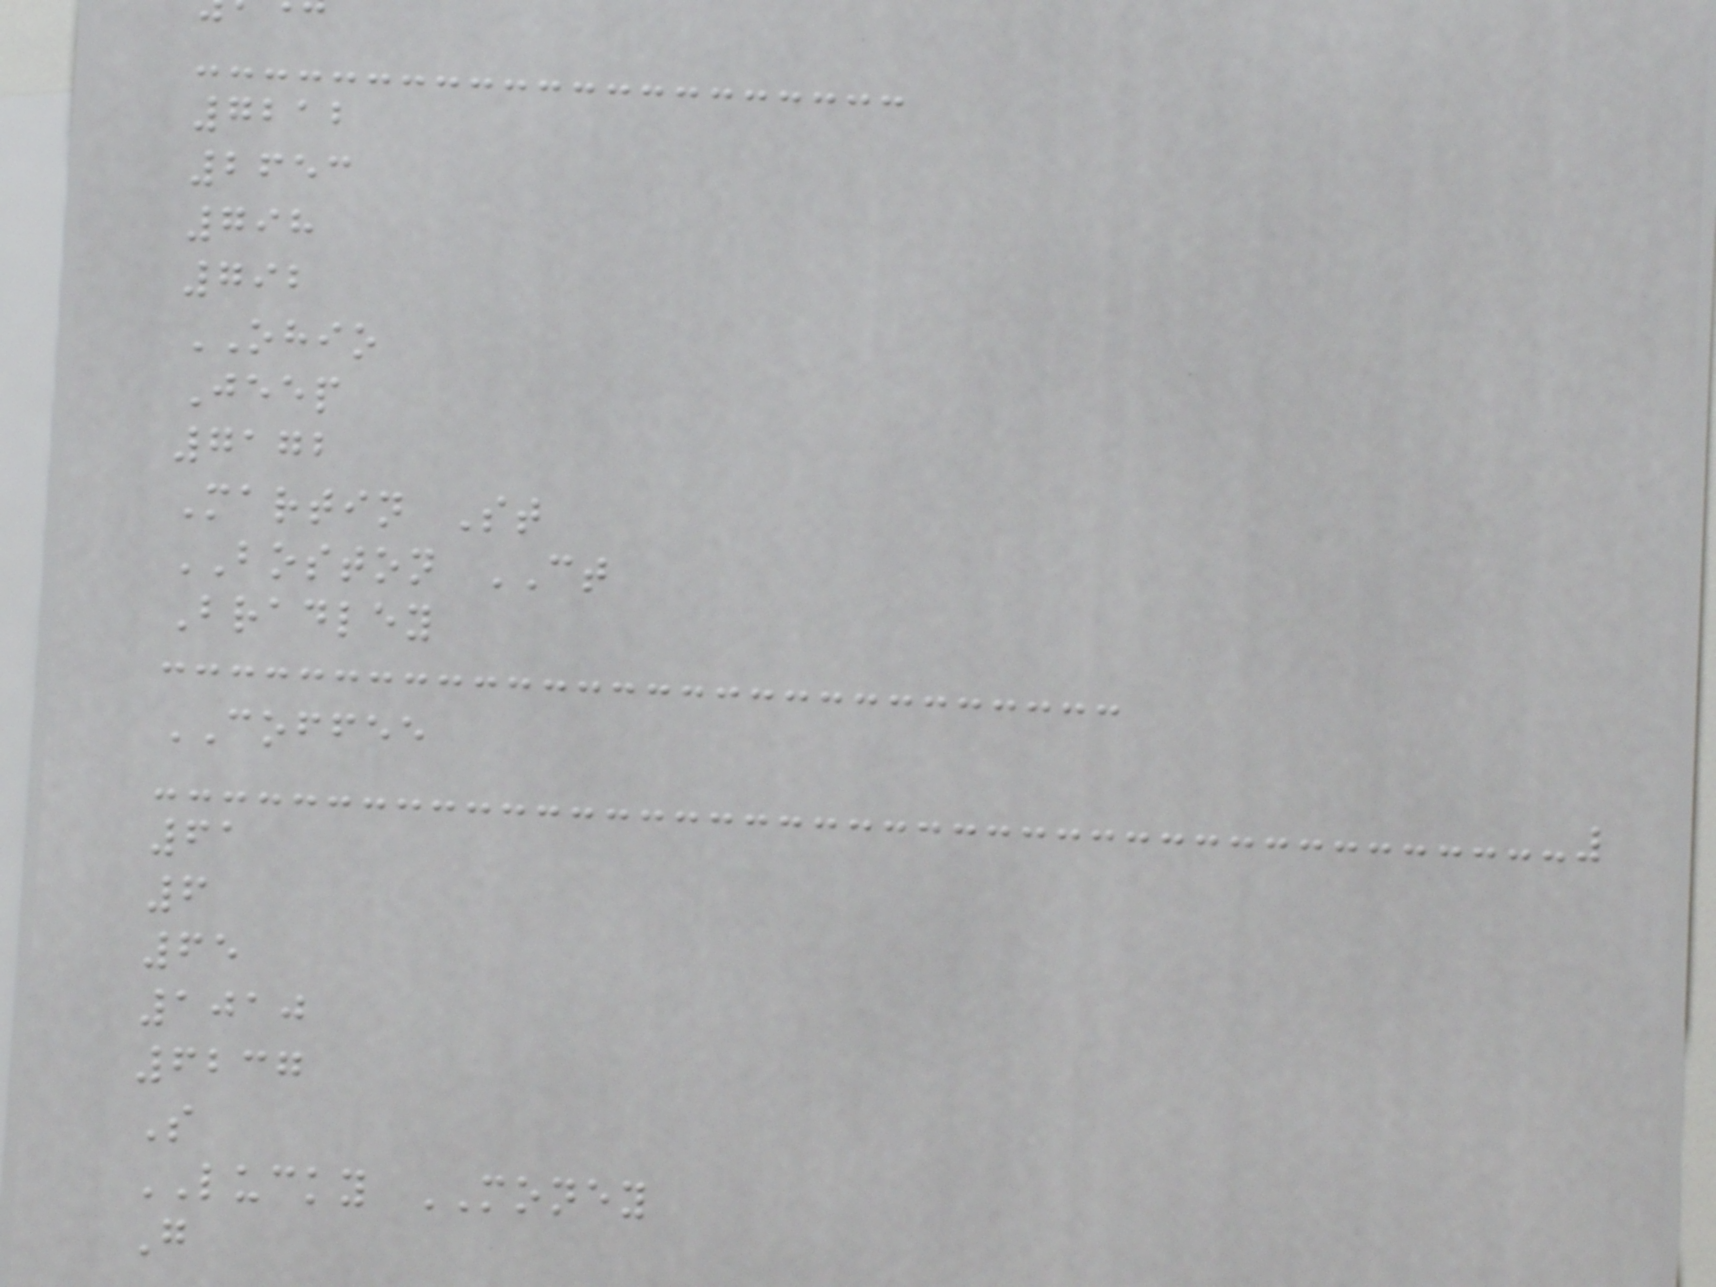7212
2653
798
792
OHIO
Jeep
7172
Martin St
BOSTON CT
Bradley
COFFEE
61
6
65
1010
6237
S
LUCKY MONEY
G
